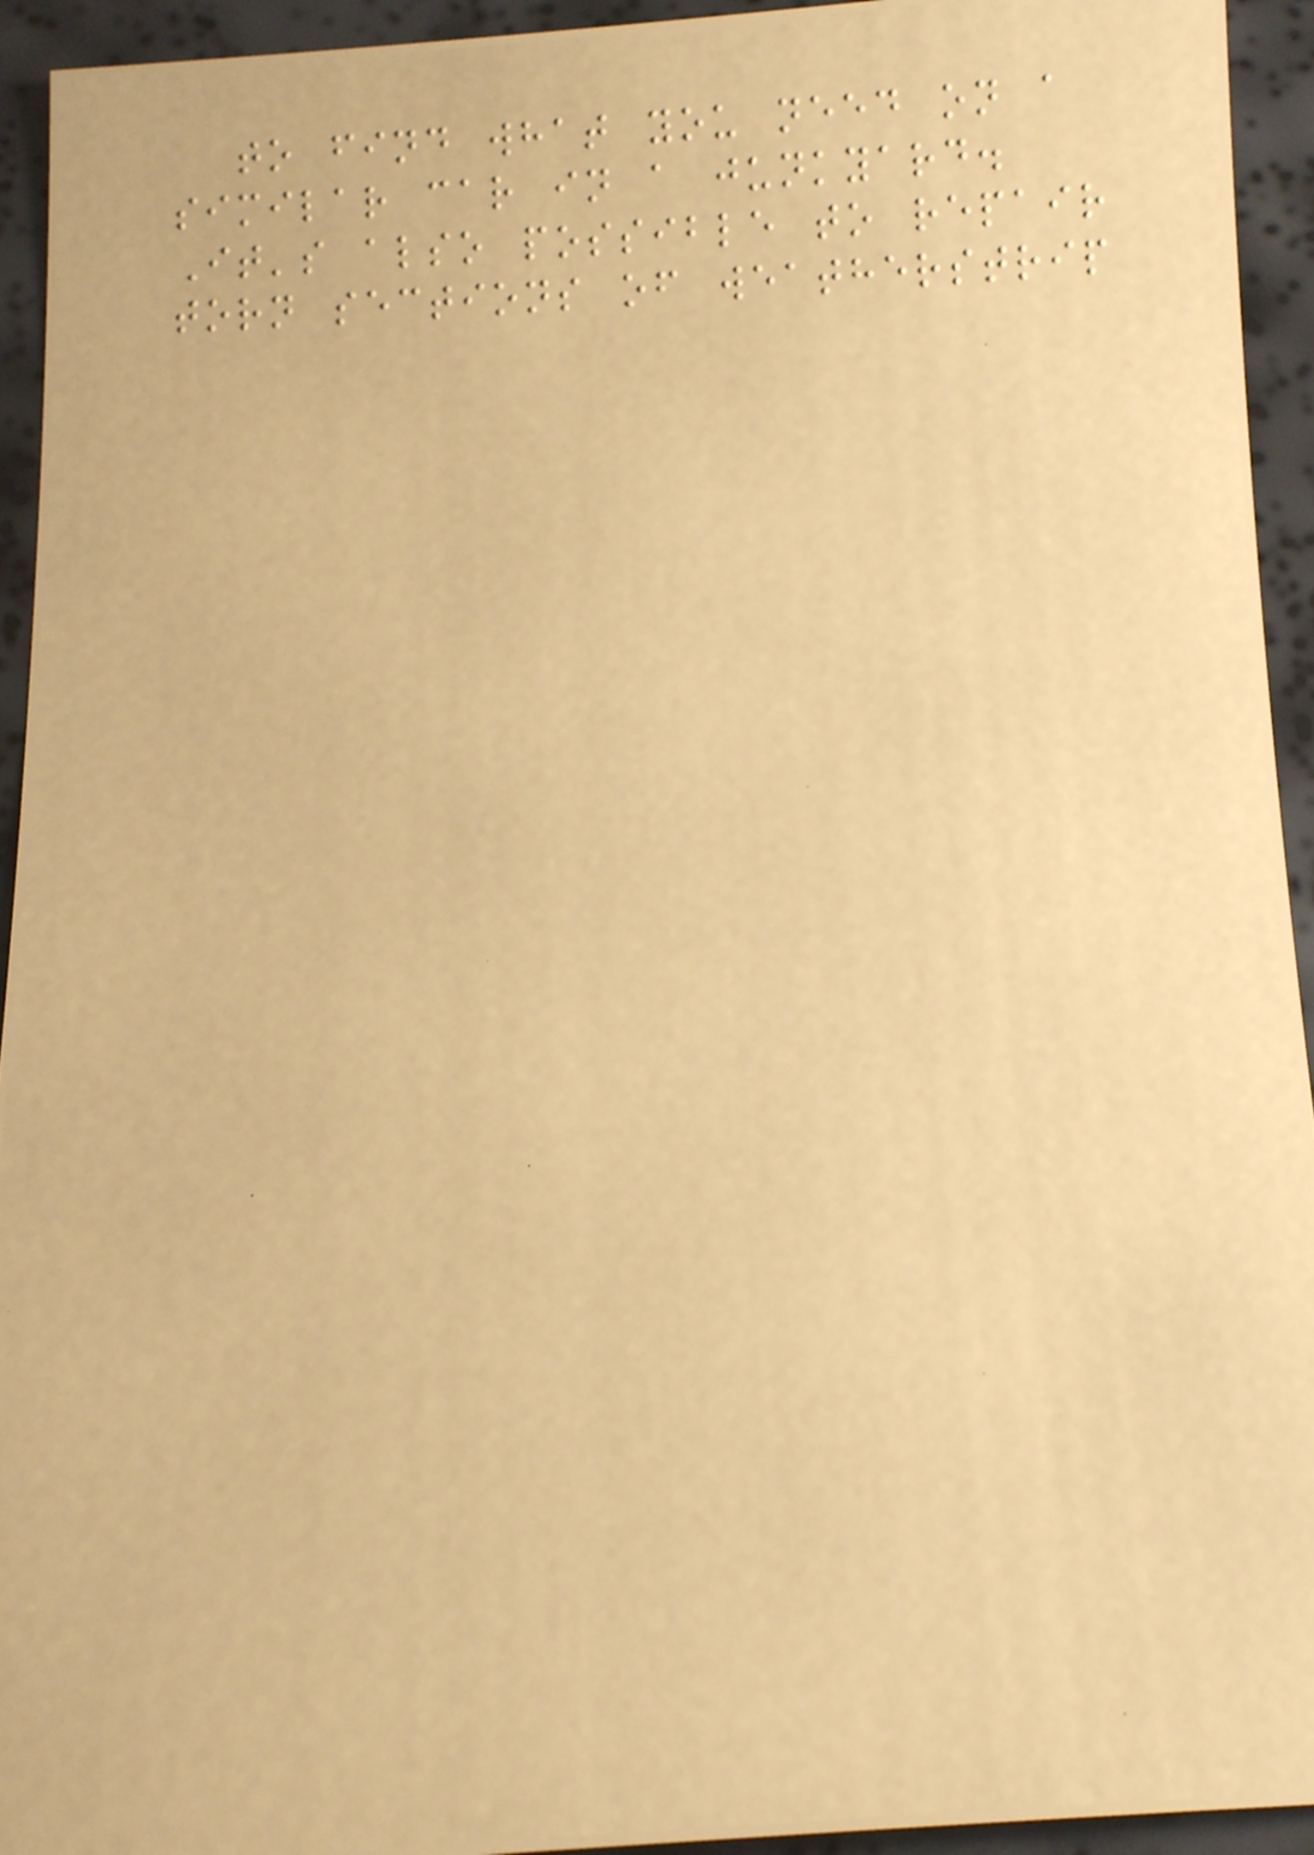to find what you need on a
similar car in a junkyard.
It's also possible to repair
torn sections of weatherstrip
